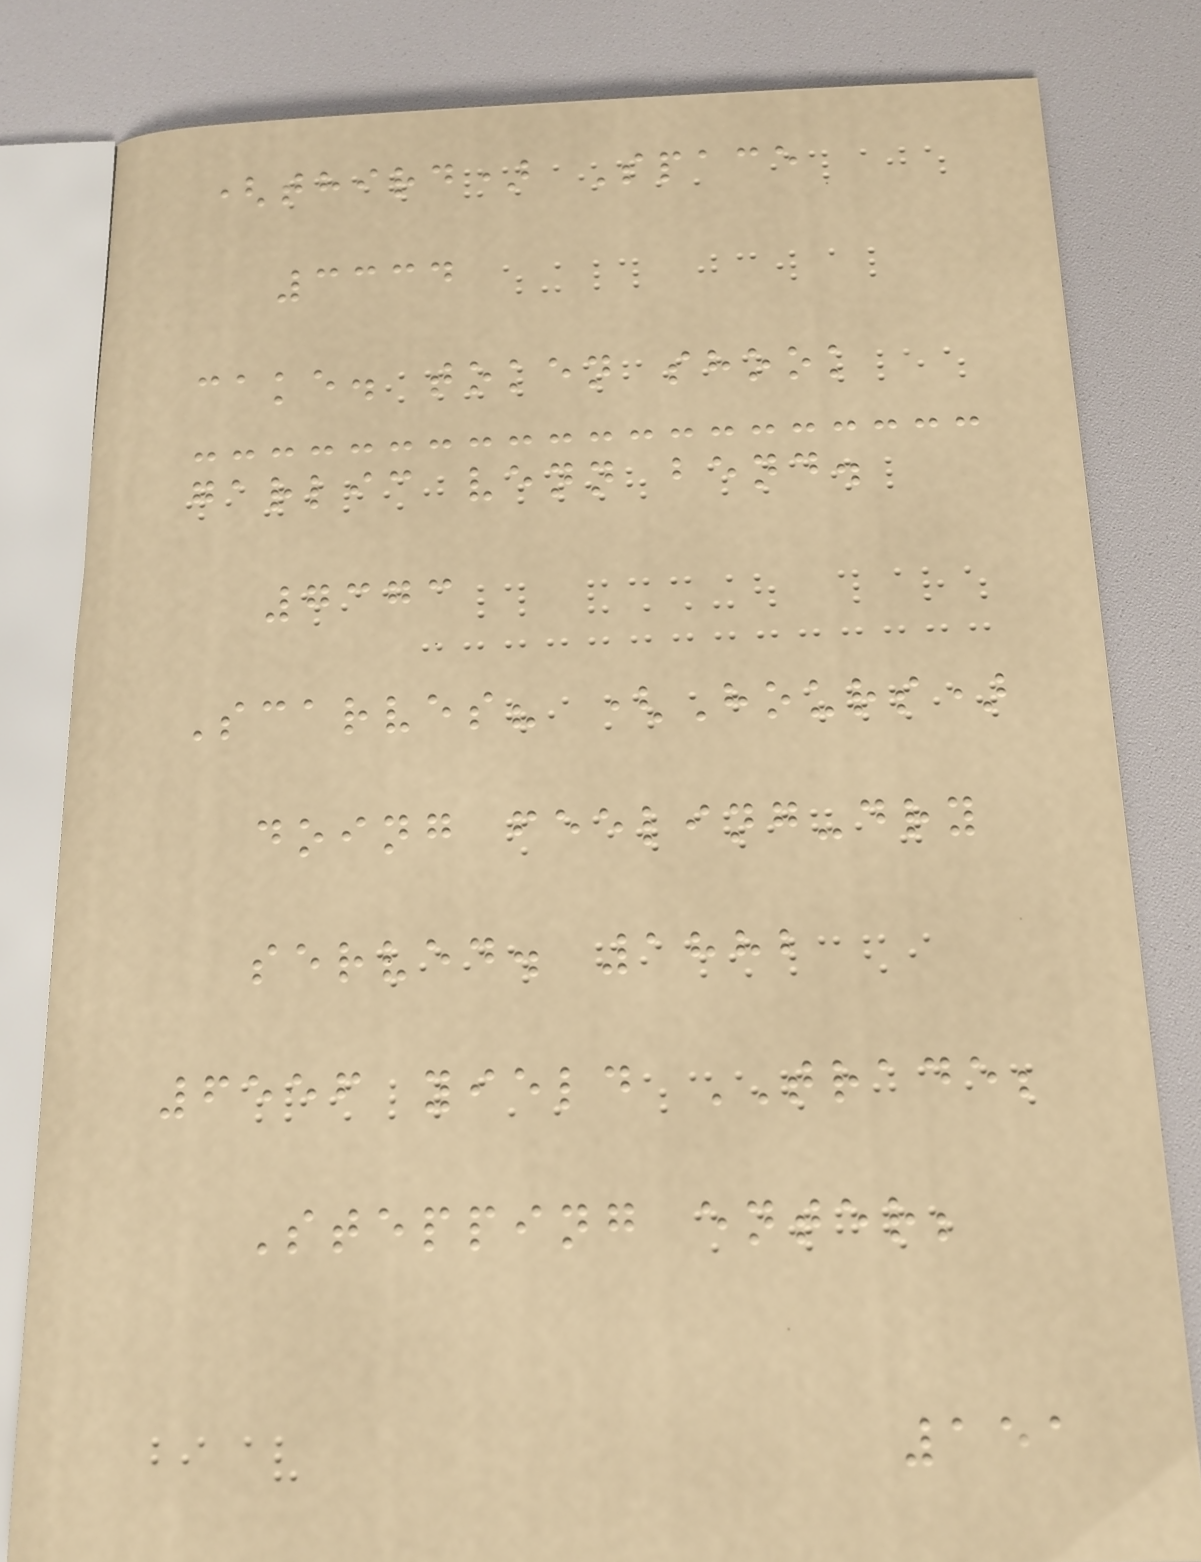(third) Space
3334
cake. token shook
garlic venn bend.
7373
Scarves? (Hours)
doing feeling-dry
served. 1882
6556 yield TRADE;
Stepping enter;
151
